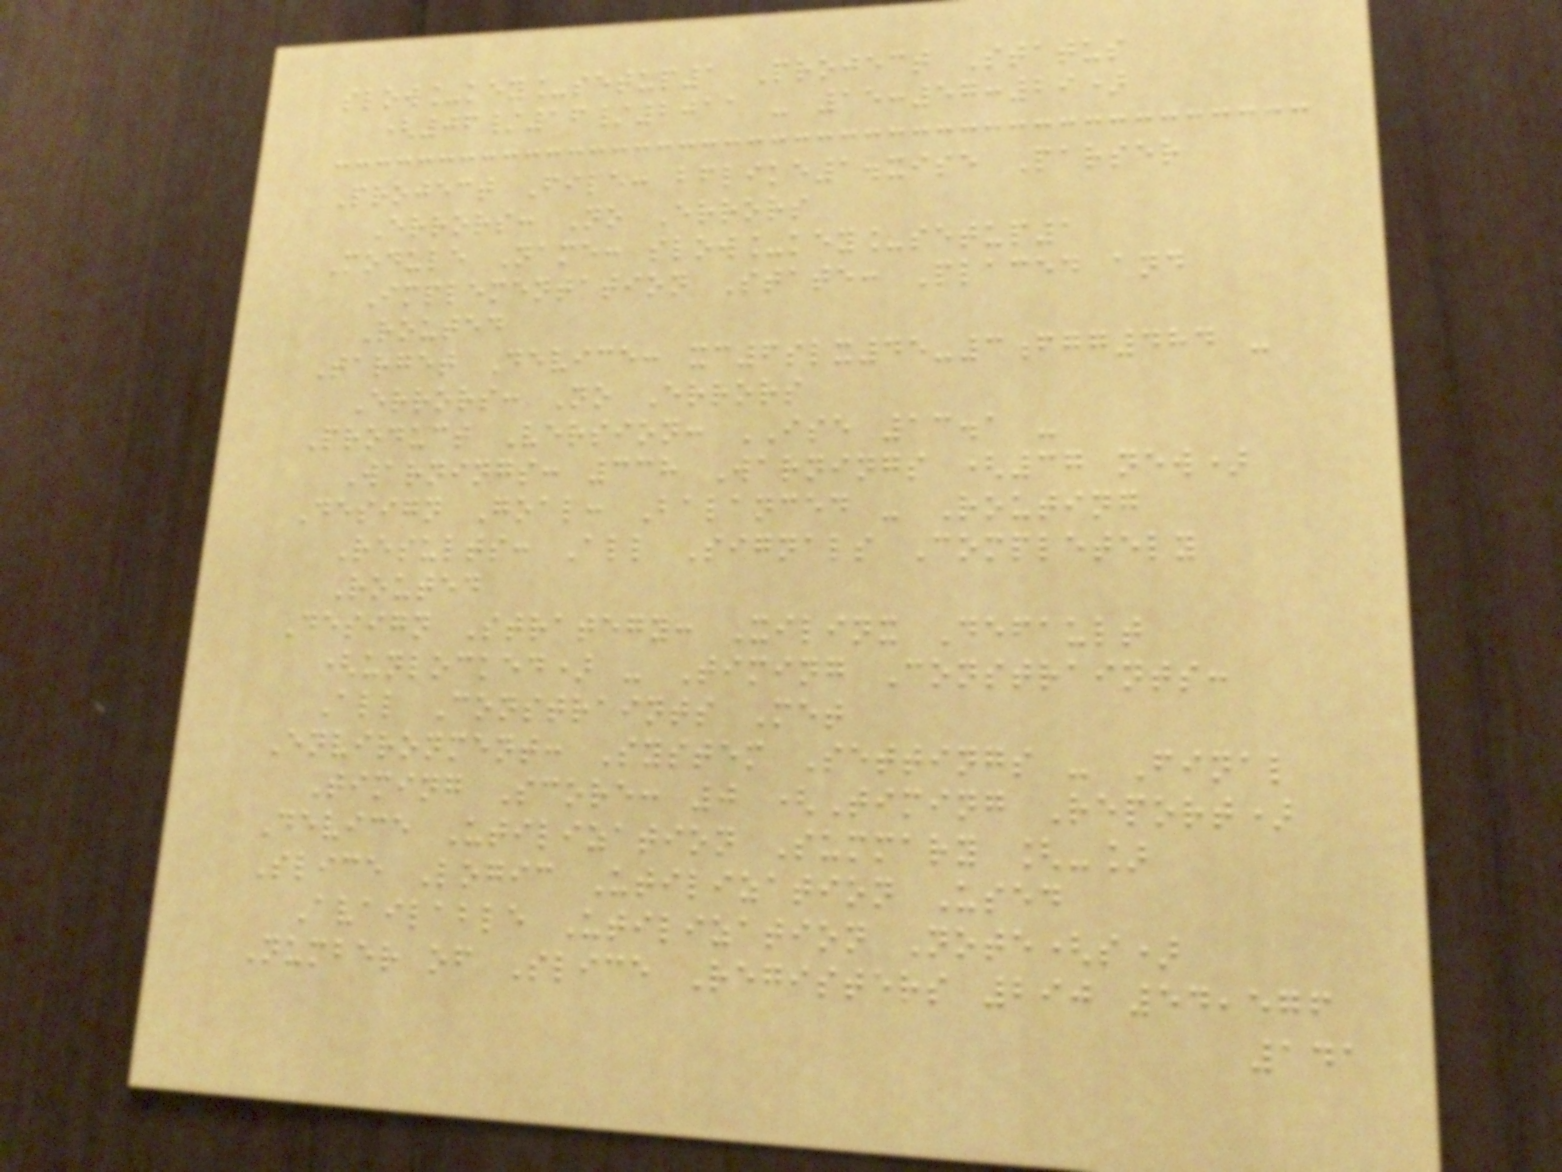slow_key_setup1 Project Status
(06/16/2011 - 15:57:29)
Project File: bflike1.xise Parser
Errors: No Errors
Module Name: slow_key_setup1
Implementation State: Placed and
Routed
Target Device: xc6slx45-3fgg484 -
Errors: No Errors
Product Version: ISE 13.1 -
Warnings: 338 Warnings (37 new)
Design Goal: Balanced - Routing
Results: All Signals Completely
Routed
Design Strategy: Xilinx Default
(unlocked) - Timing Constraints:
All Constraints Met
Environment: System Settings - Final
Timing Score: 0 (Timing Report)
Device Utilization Summary [-]
Slice Logic Utilization Used
Available Utilization Note(s)
Number of Slice Registers 290 54,576
141
